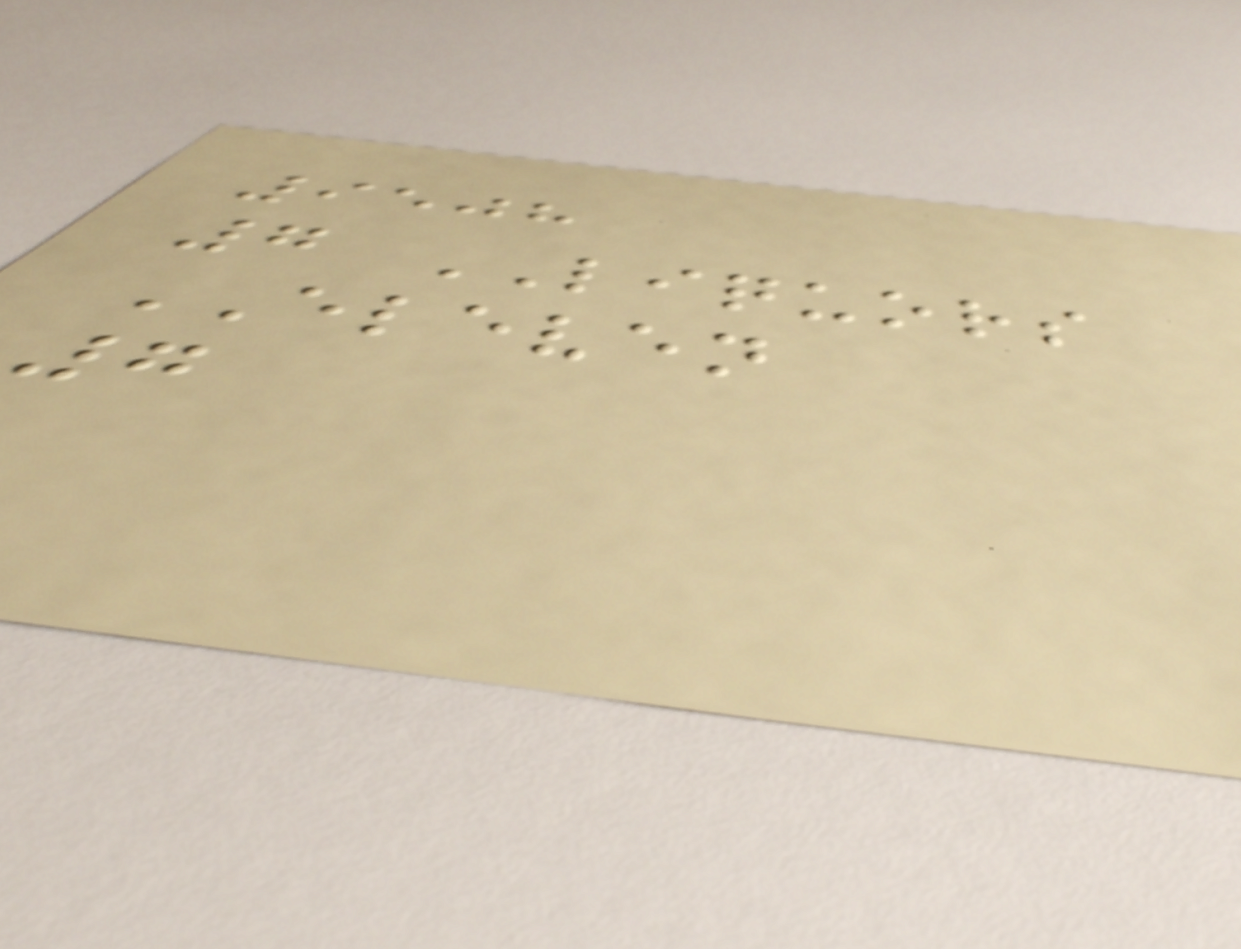9508
7 LIQUORS
ELEVEN
7
